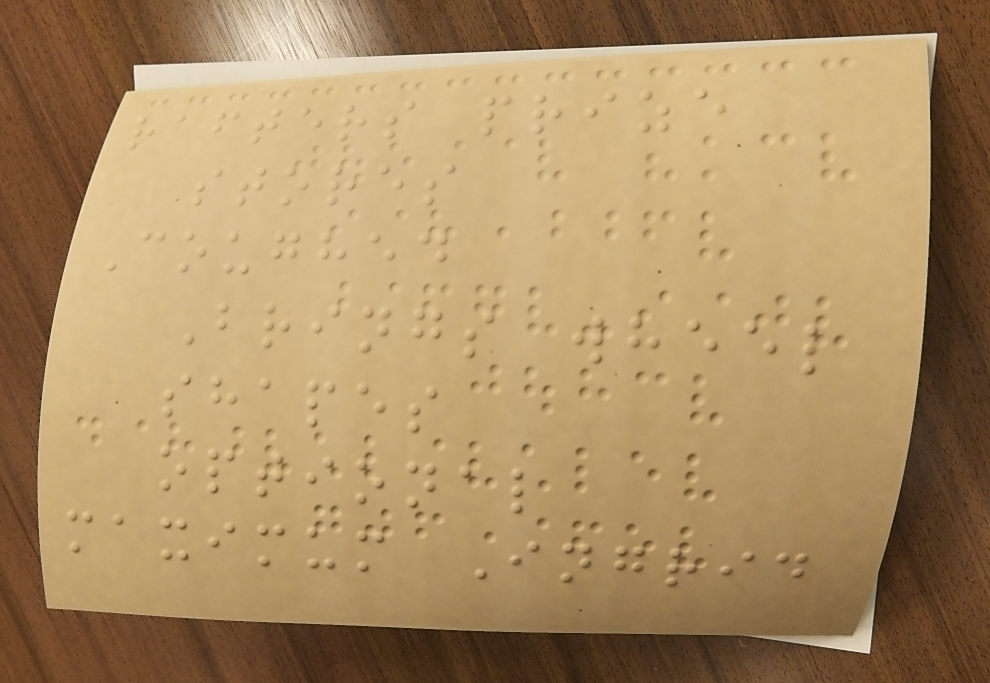rafters prize
stores
Coughed
Brings wheel
shapes
optional
maximum Ingrid
